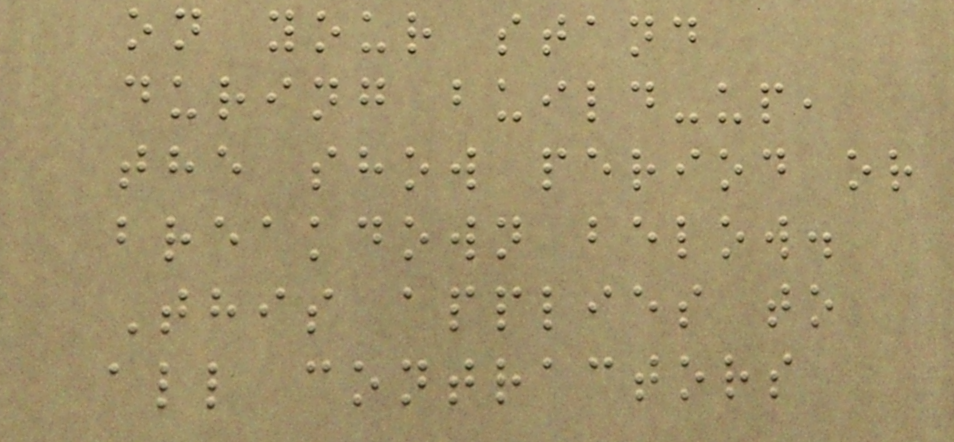on your stand
during build-up,
the show period or
breakdown below.
This applies to
all contractors
